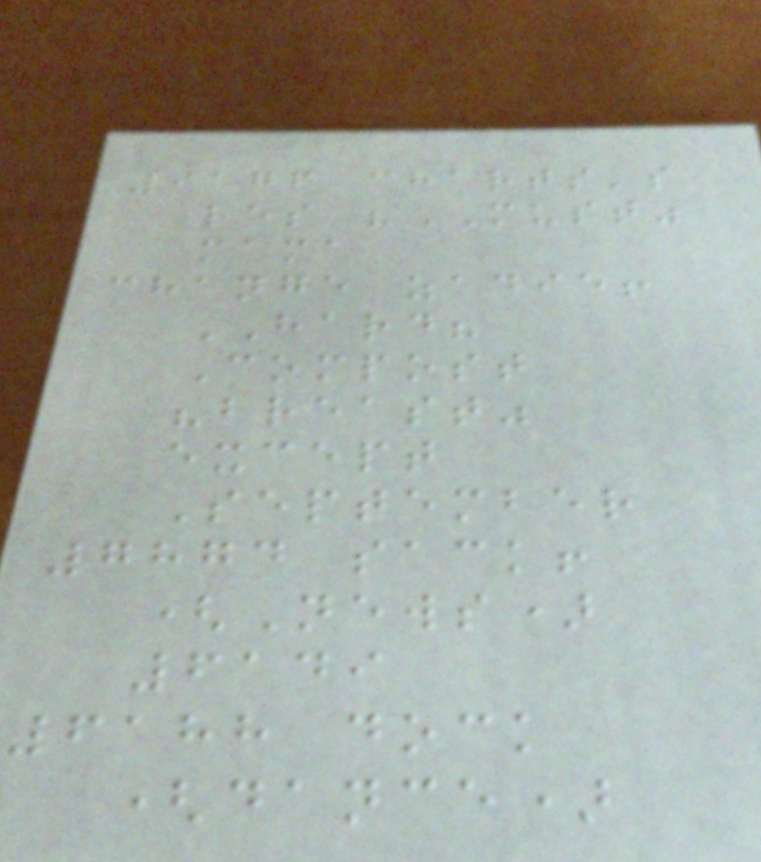9176 charts's
les "MUST"
mama
change zadie!
HARD?
Compost
"breast"
except
September
7874 sack!
(News)
6149
6188 dock
(dance)
